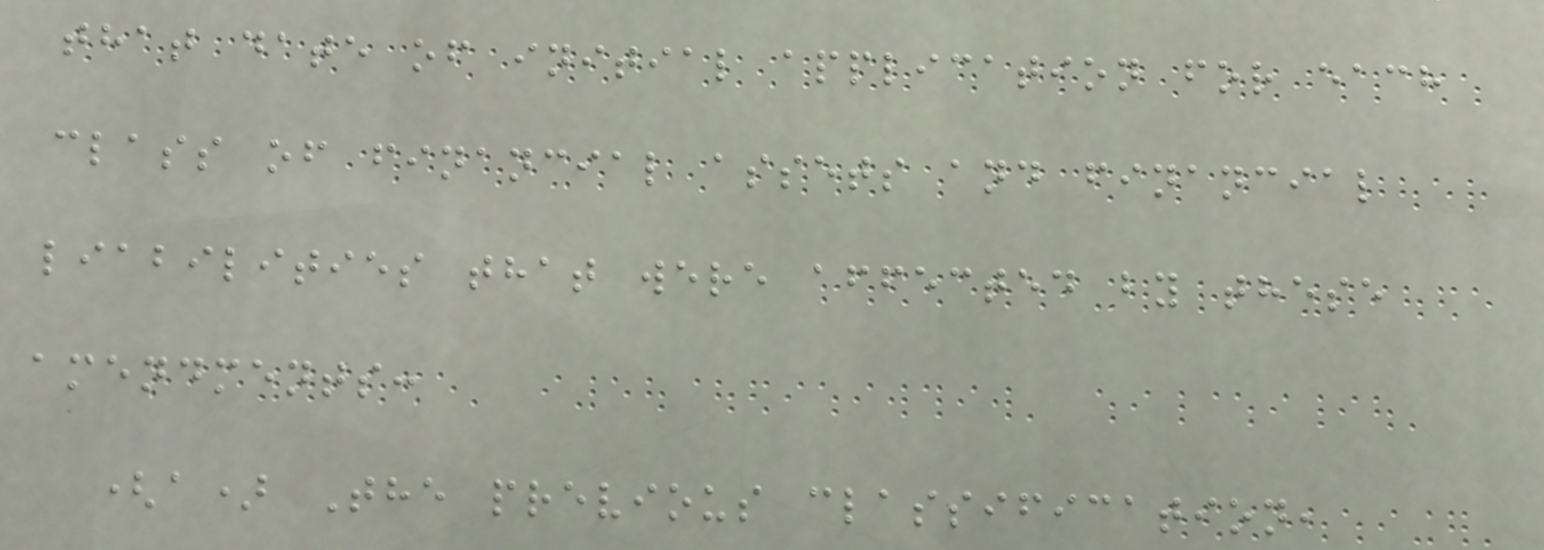that date of initial application for each
class of financial assets and financial
liabilities that were affected by these
amendments:
(a) The previous classification,
